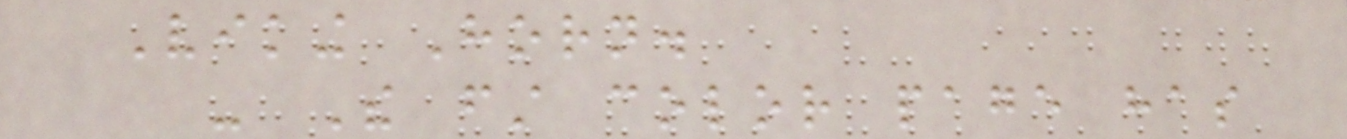Viking Horn.
- The first color page has
